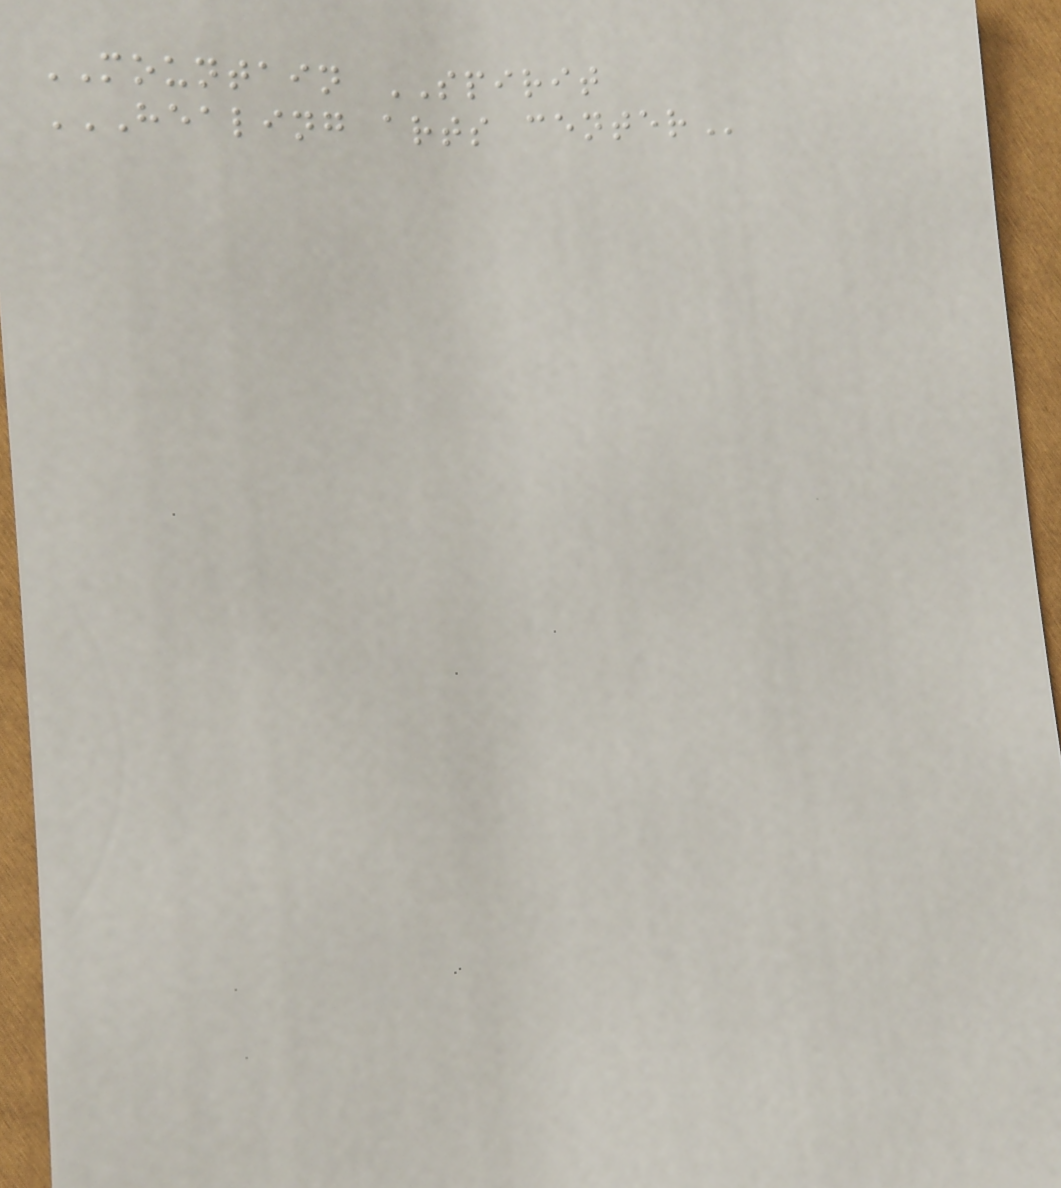MOUNTAIN SPIRIT
HEALING ARTS CENTER
